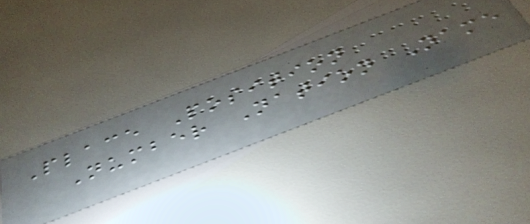Place Position
Number Nation Name
